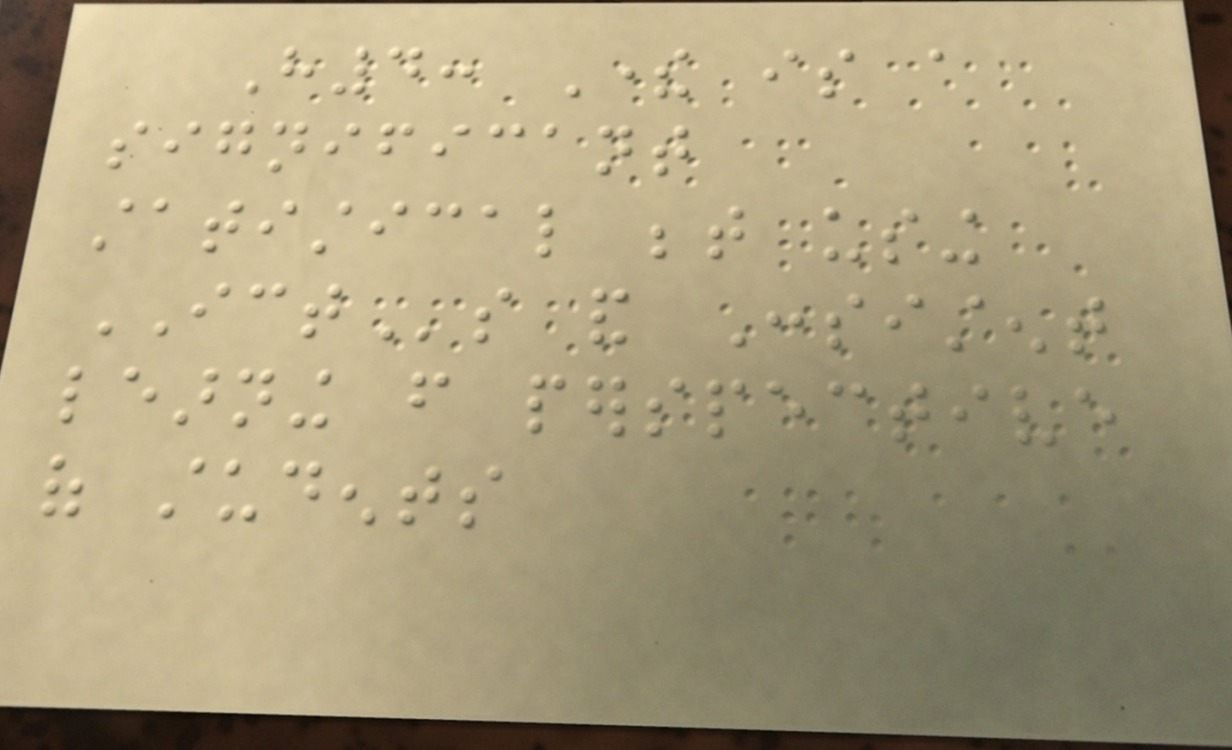H4: There is a
significant
statistical between using
ICTs and Consistent
learning from perspective
of students
